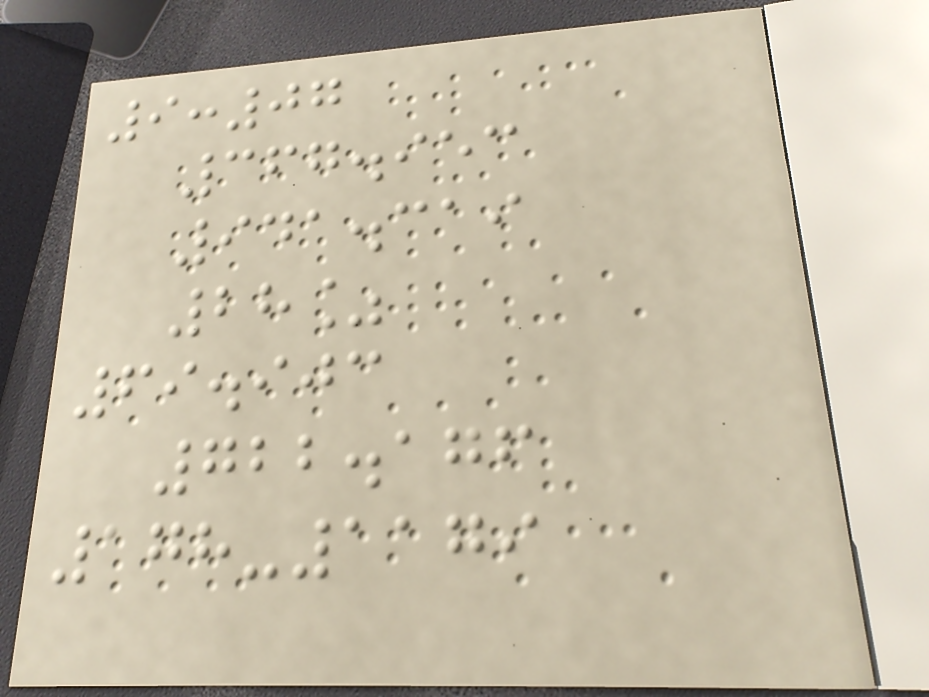9:07
367.953
941.319
28%
69.903
722.176
178-1179
